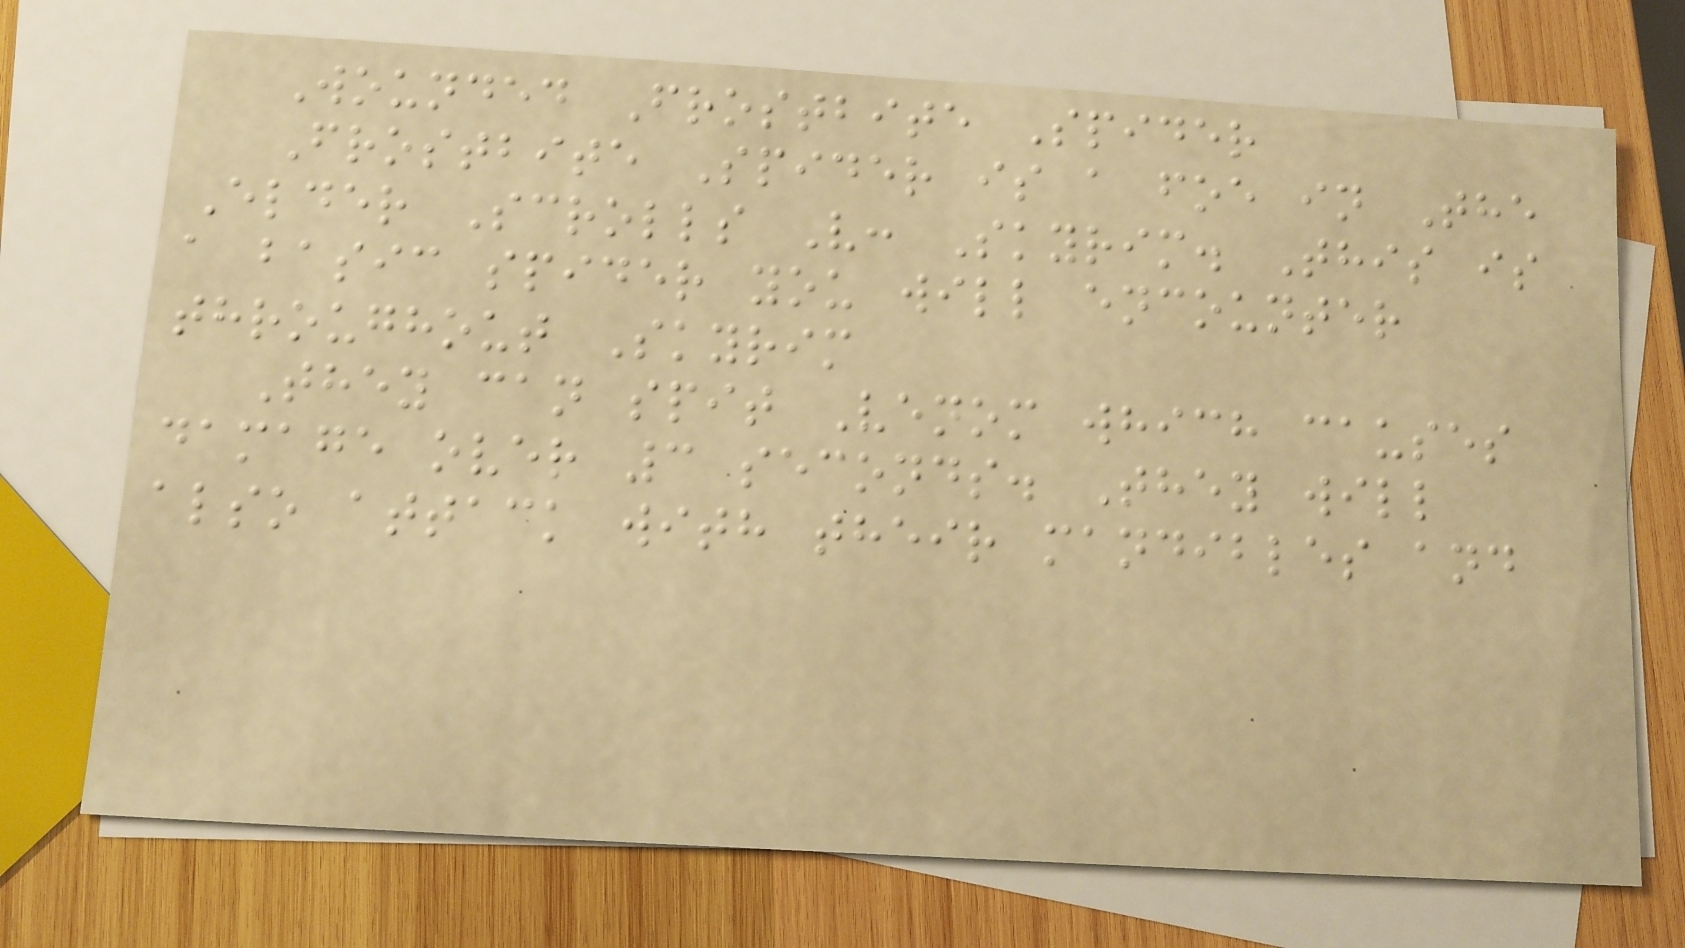Wounded Frostbite Spider
Frostbite Spider is a foe in The
Elder Scrolls V: Skyrim. This is
a basic spider you will encounter
throughout Skyrim
They can spit Venom which causes
damage over 3 seconds. They will
also attack with their mandibles and
